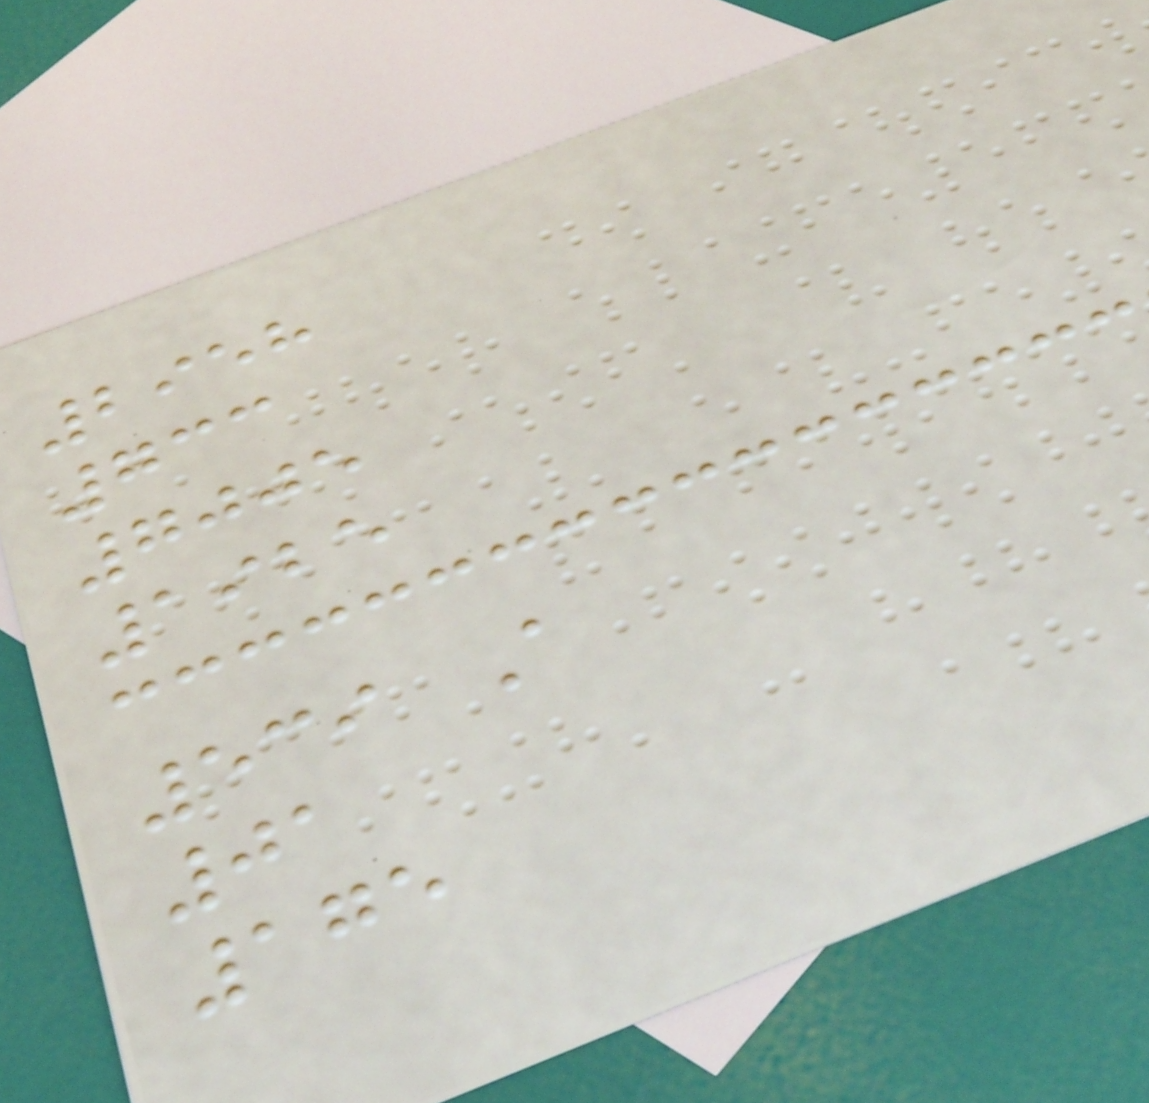2958
733
7005
1925
539 A
01
175
